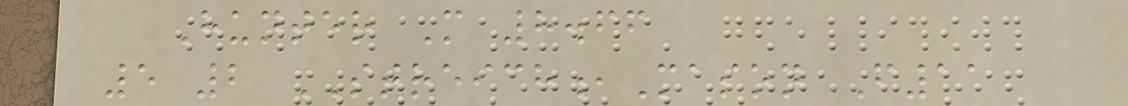Hunter M 8.66
5 2 STREICH,Mason F11
